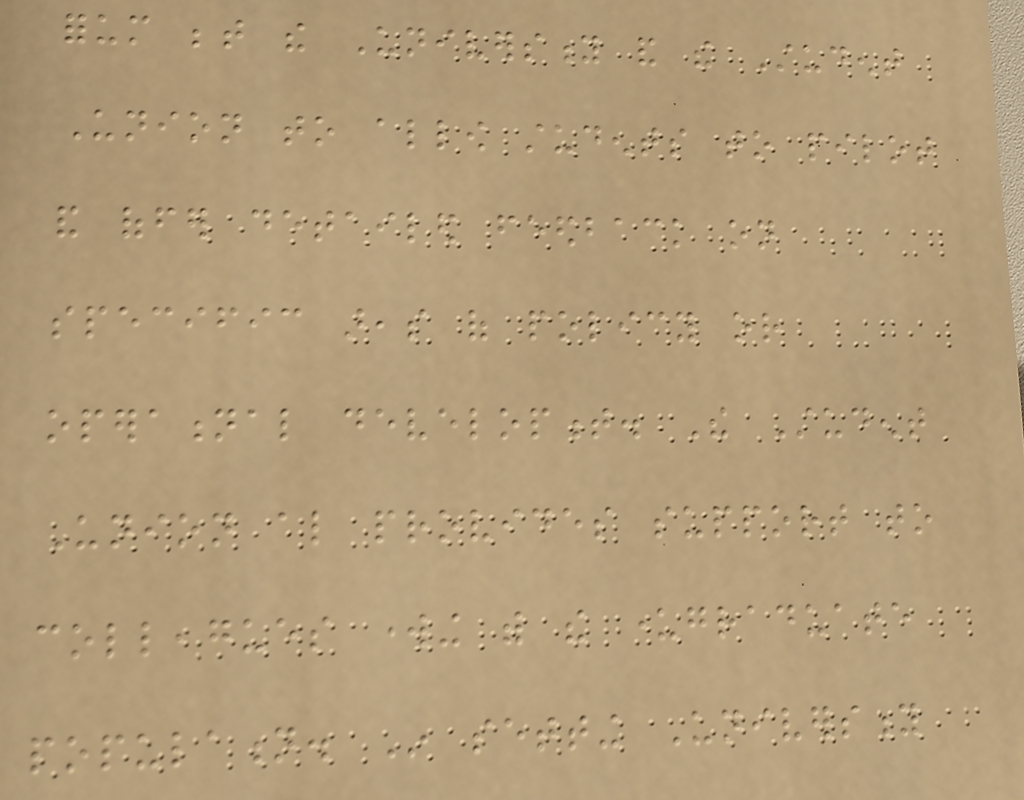forum between the University and the Student
Union to allow students to pilot
and offer detailed feedback on
specific areas of policy or
operational development. The Student
Union also provides support to
colleagues working with the undergraduate
population. In setting University
